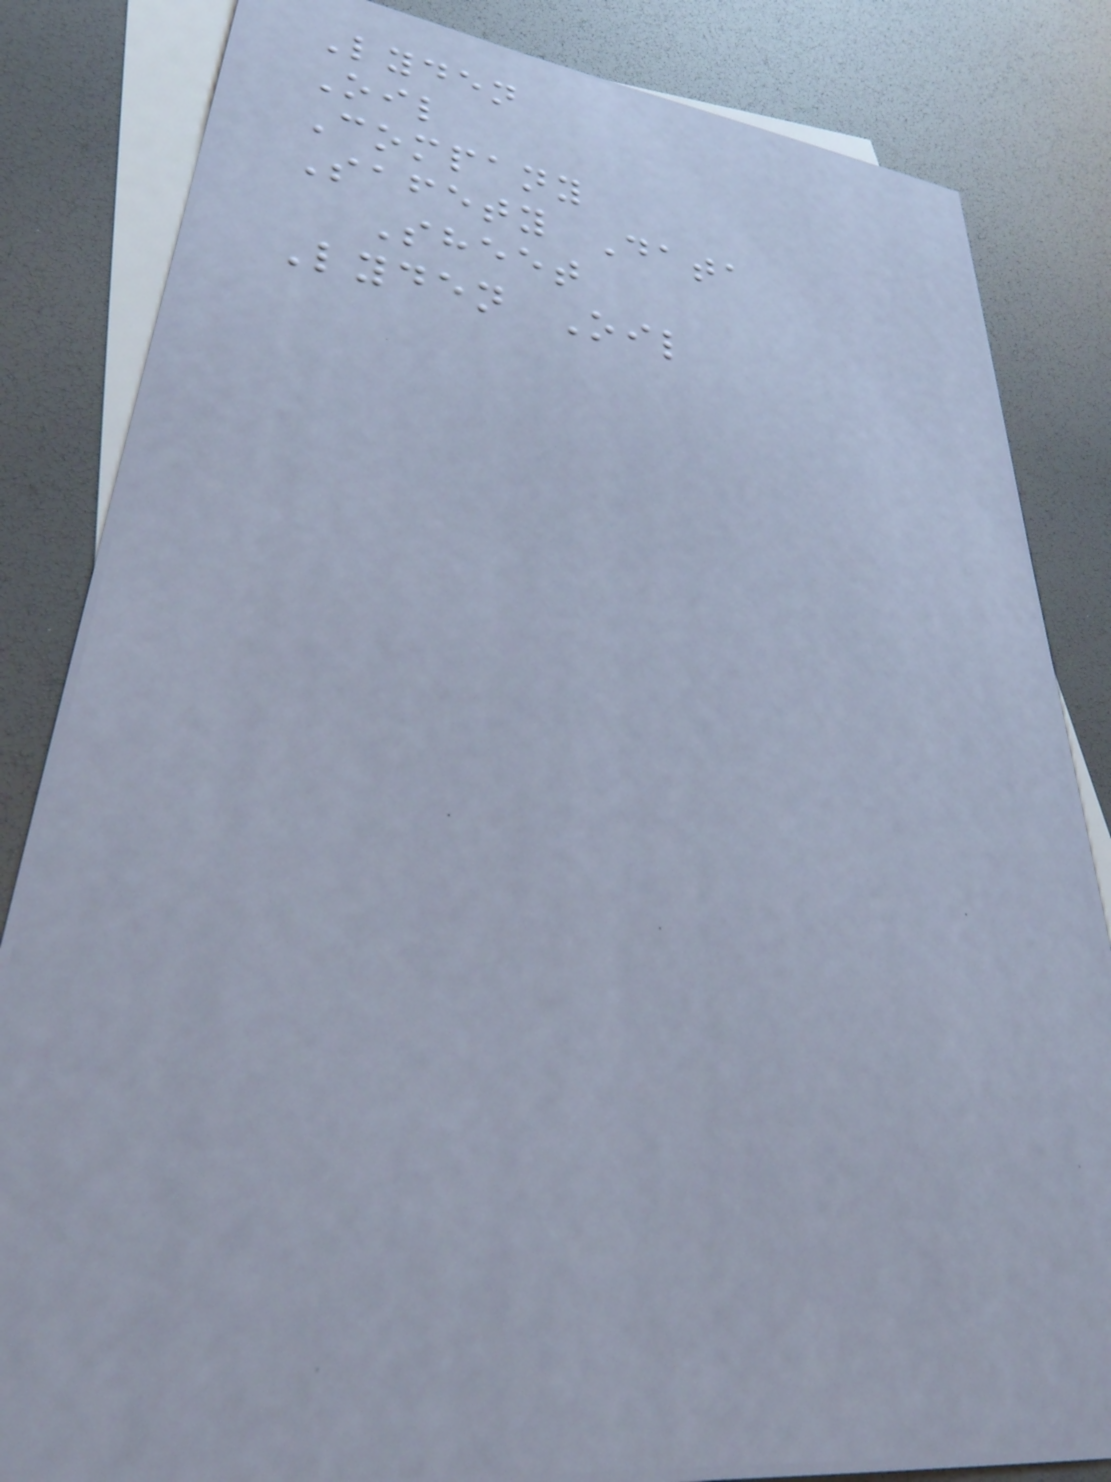Lyden
Oil
Company
Safety Data
Sheet
Lyden Oil
